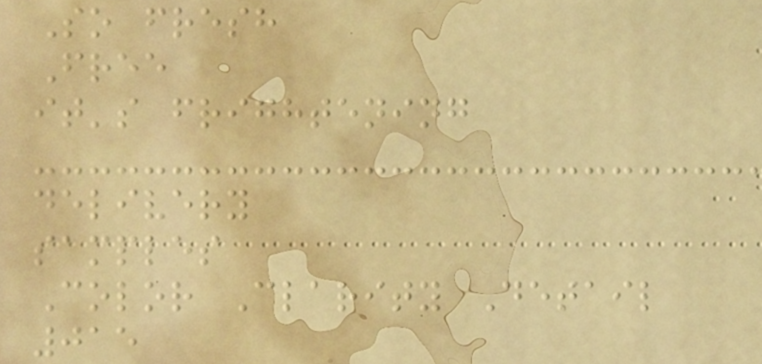So fresh
Free
it's frightening
delivery
samples
Color Clarity Detail
015
